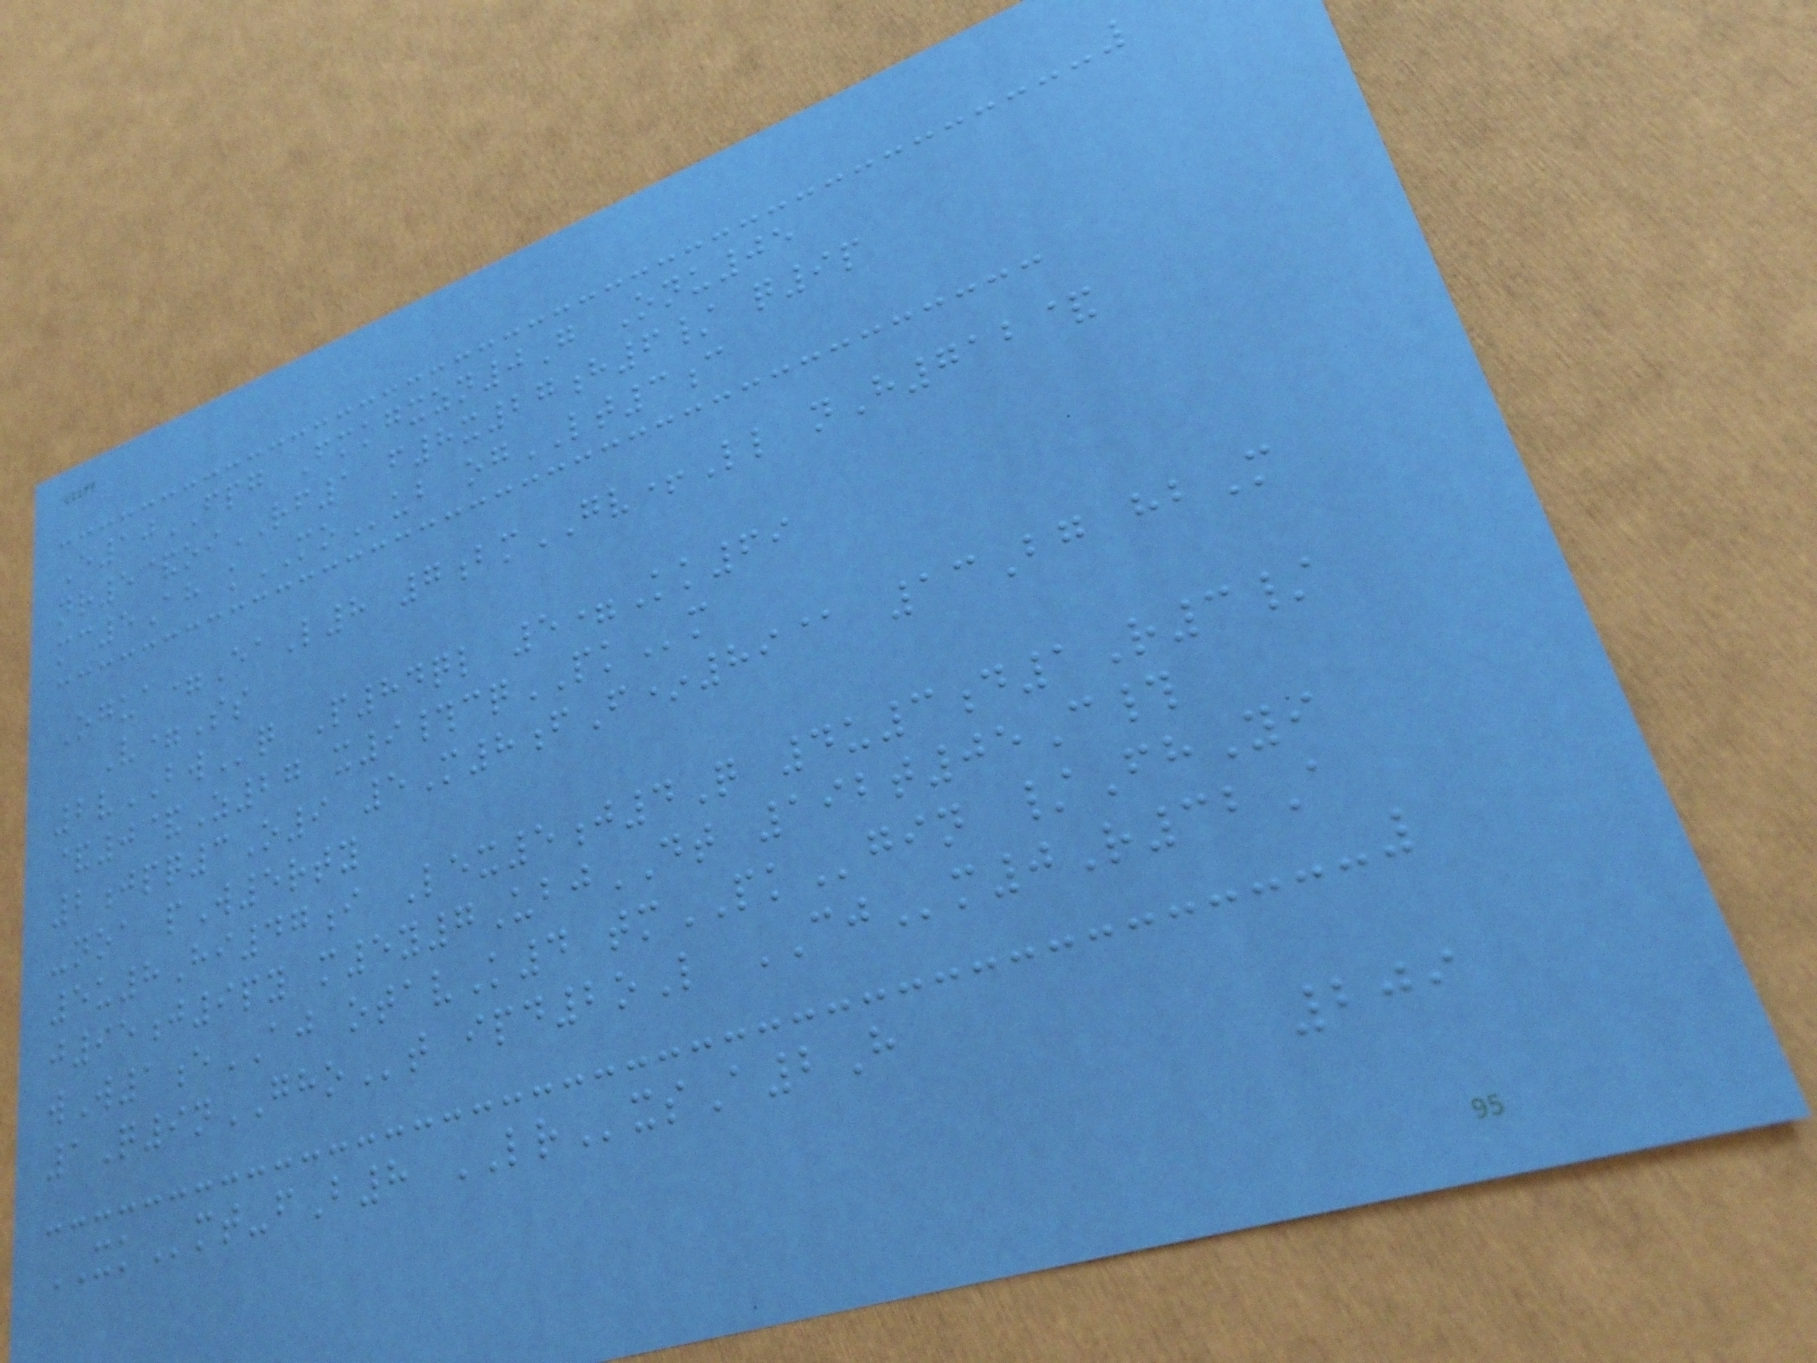E10FPG Fmkgxzn0G Onu05
nr5&oiRF1 f8x27h6/ q9p
mc5Ah kMOub ogLT3c
Ogua=EaL8 7bmGV+Ll nH712&
V=Ss
2vBWq P84ql 5=Kk69
&0&Z27 x9#cqPKm
2jpq3O9 5M8fF*89@ 13Bg hbM
-noa pW5rty
5u8Hi47i Lex5j4Q 4u3d1R3/
j95j9py m5y7UbjDT 192t05C#
wW1eAJ otavK4 tmPKgin /FhYi
1Q9nGHOt ipd2oL CJm0R32A
XKmt-fB8 LRxsA2H
209
